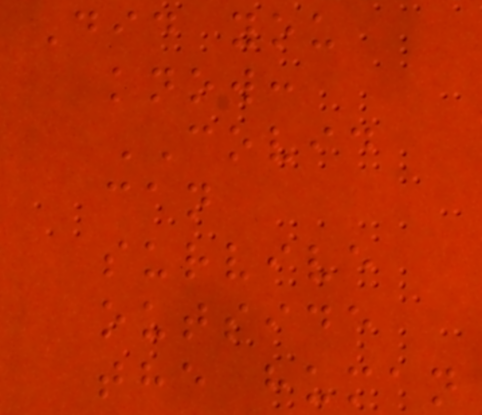Did you
know:
COVID
can
survive
outside
the human
